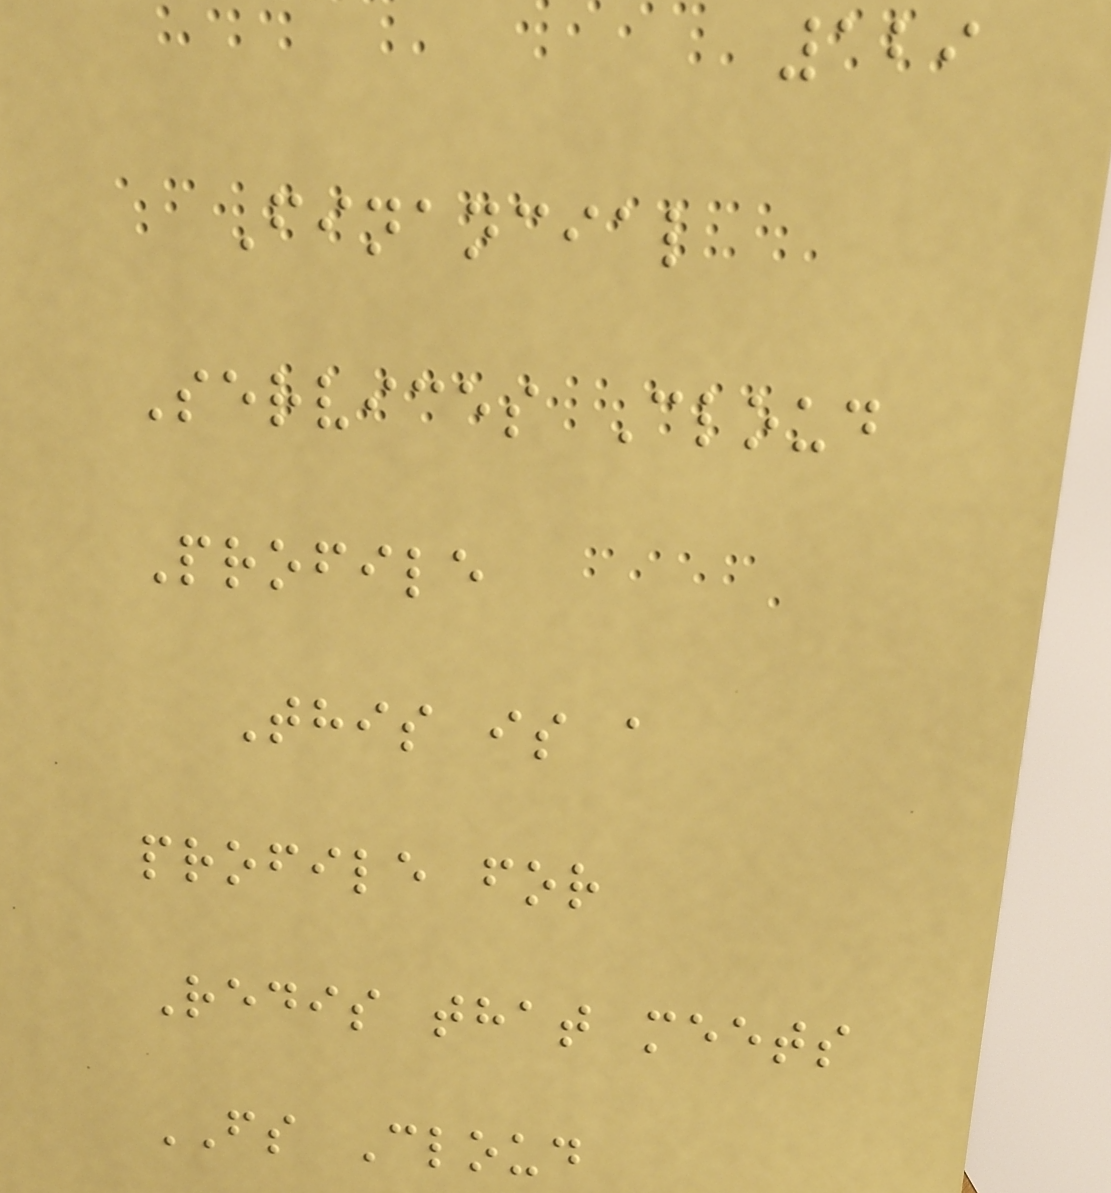129
Financial
Services Cloud
Profile
This is a
profile for
Redis that meets
FS Cloud
